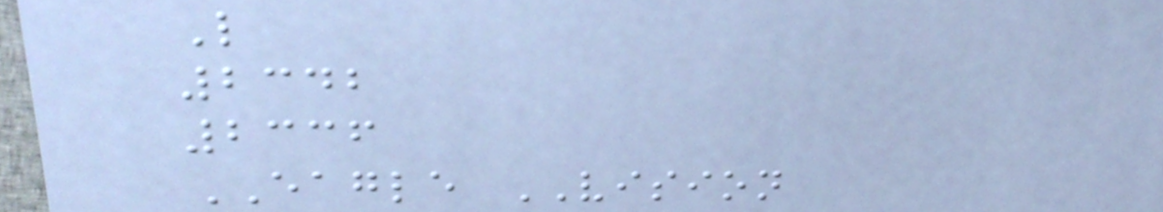L
2342
2336
EAGLE VISION
